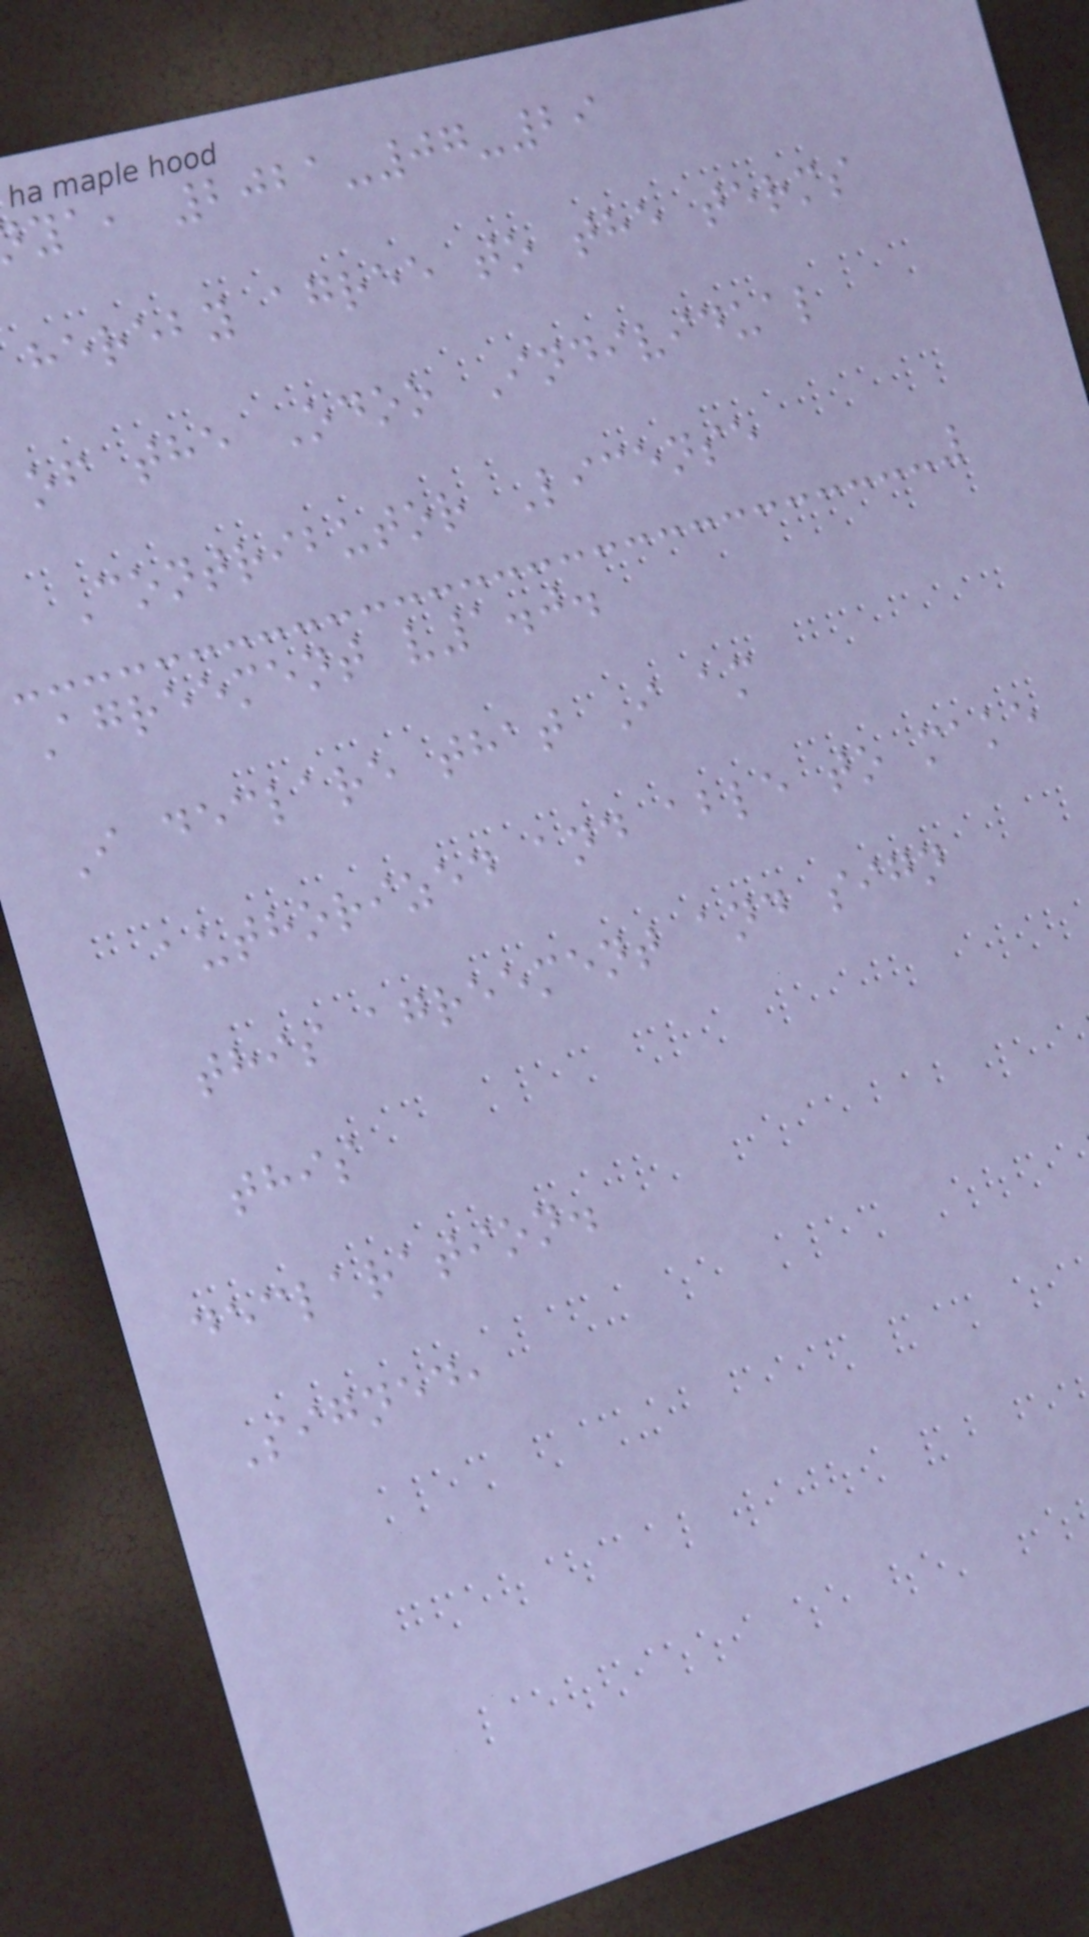ya, 2021-07-29
hereby agree to the terms
of the Odoo Individual
Contributor License
Agreement v1.0.
I declare that I am
authorized and able to make
this agreement and sign
this
declaration.
Signed,
